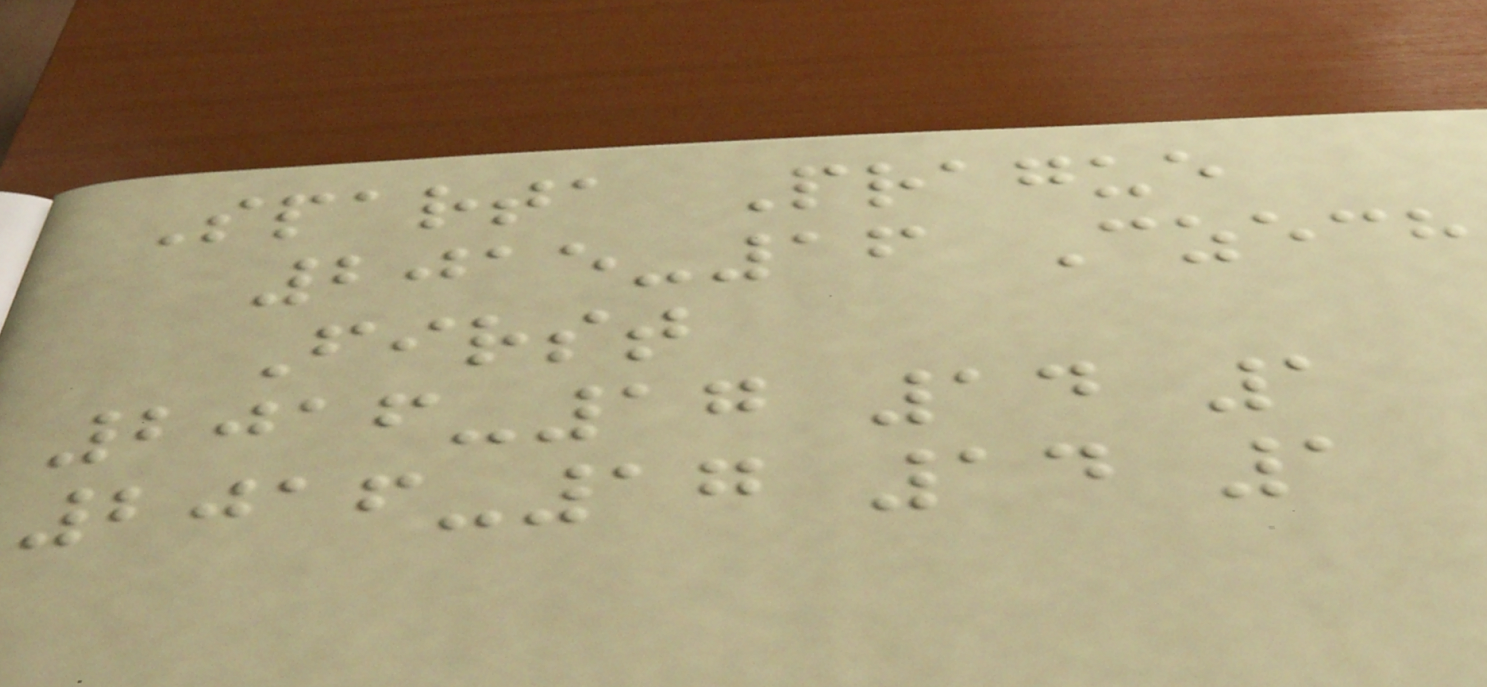Sparta Prague
2015-16 Czech
First
2016-17 14 1
2016-17 14 1
